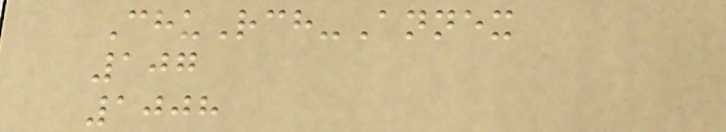ChuRch-Annex
107
1008
